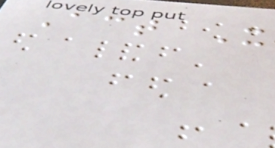Act X
